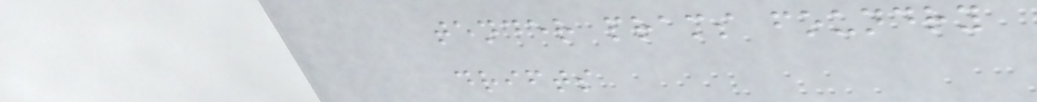tender prams foundry
drifts
